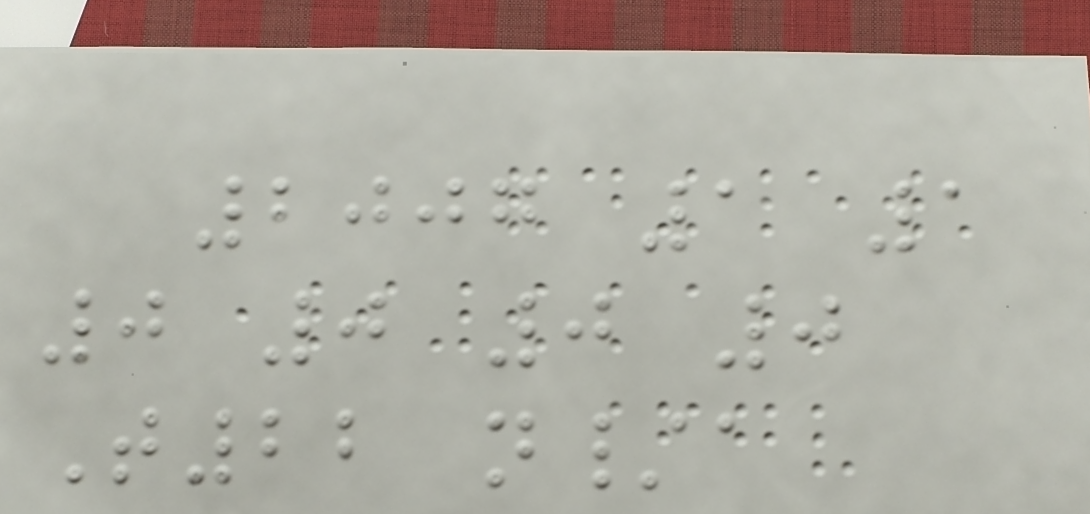2007 1 1
0 0 0 0
T22 n/a
